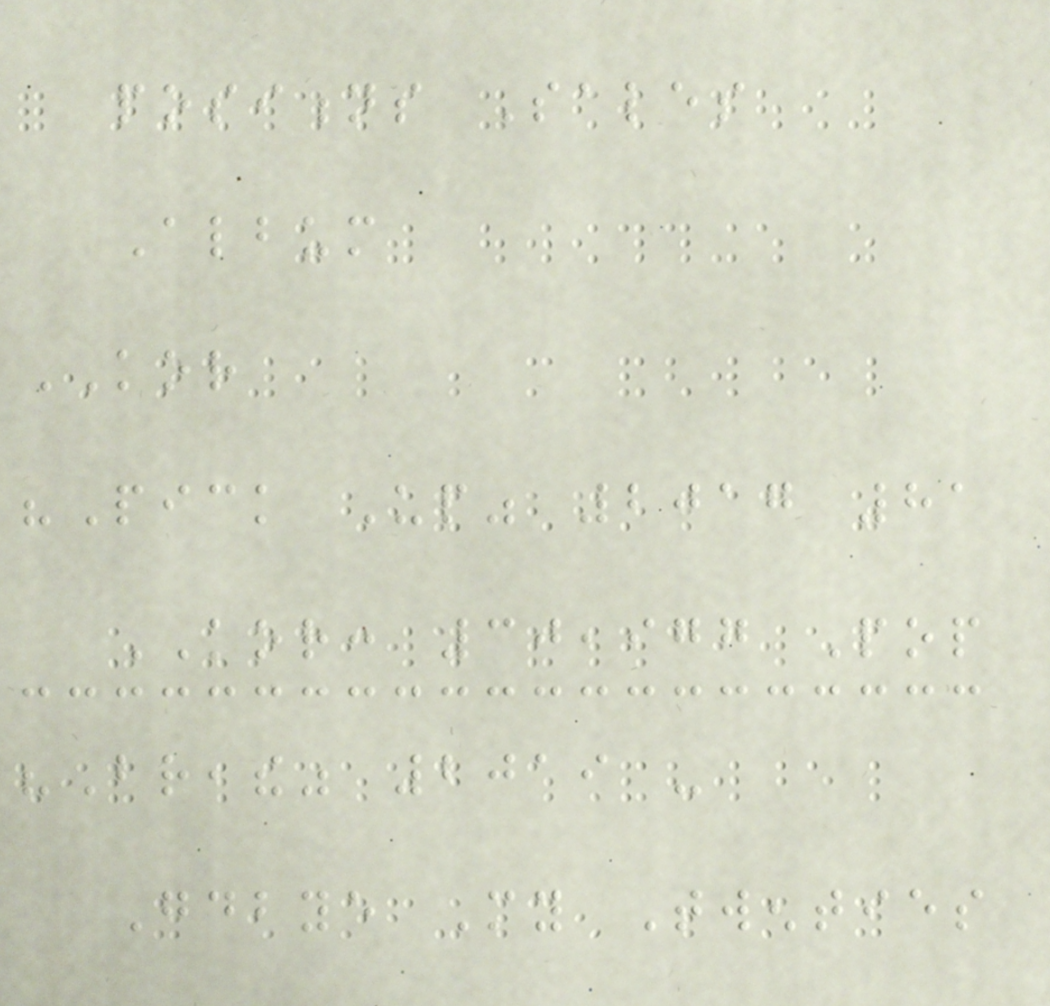positions Sales
Album
KOR
"Pick Up" 2017 81
KOR: 30,977 Pop
"Breathe" 2019 -
Goodbye My Twenties
